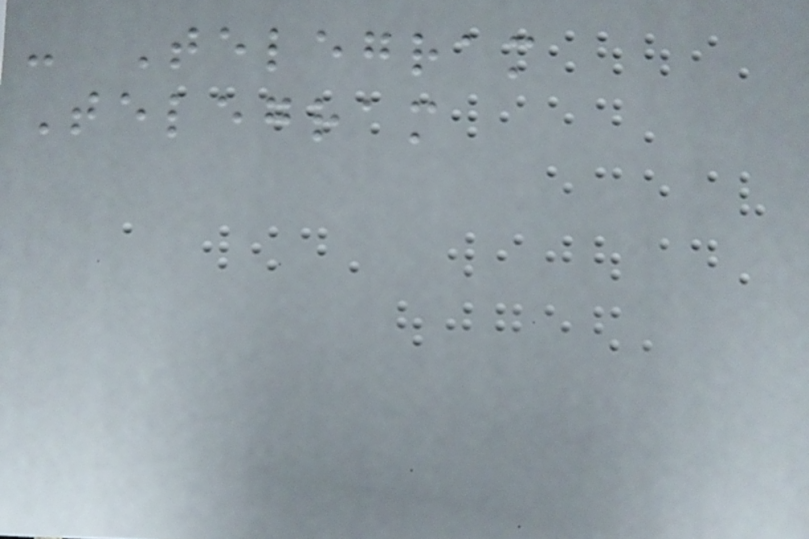- Telegram
Telegram
